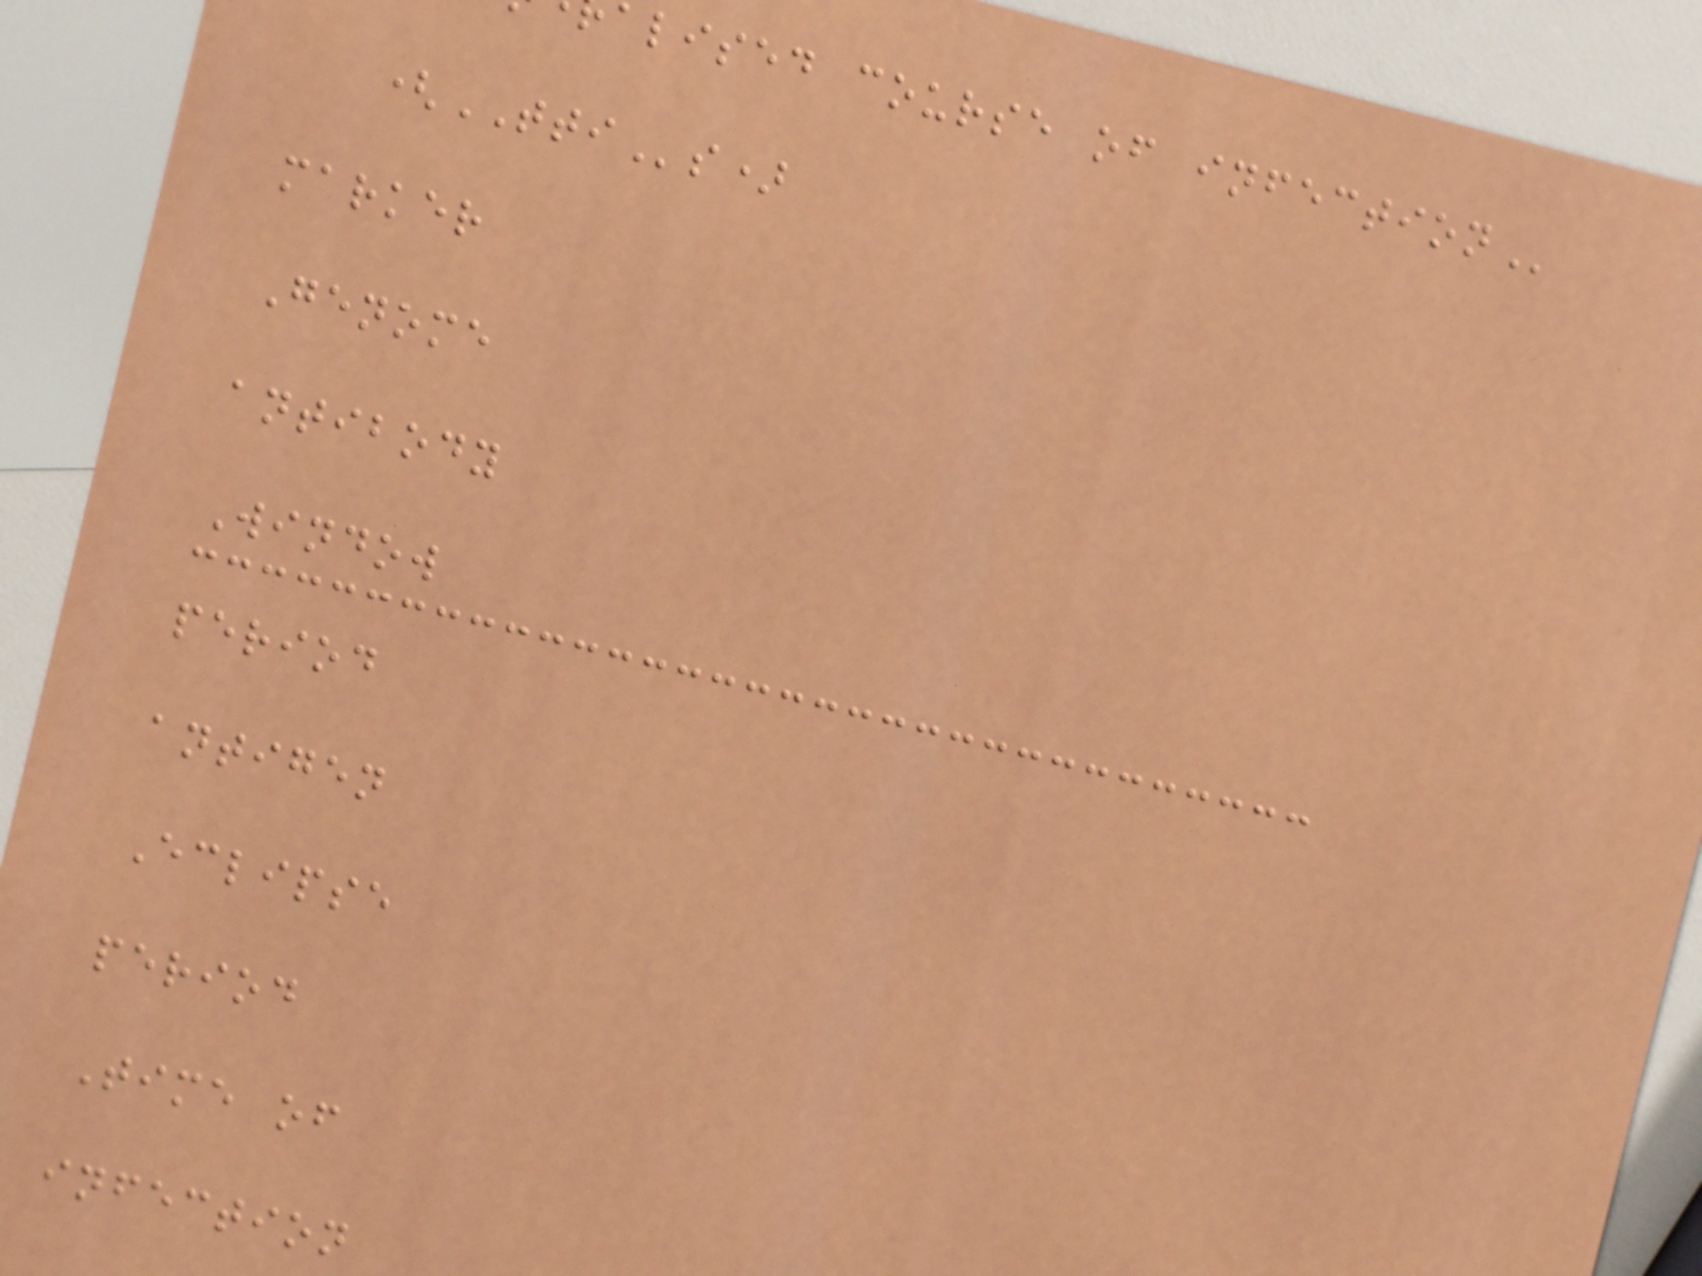alised course of
(TTIs)
marker
Genome
antibody
Window
period
antigen
Eclipse
period
Time of
infection
